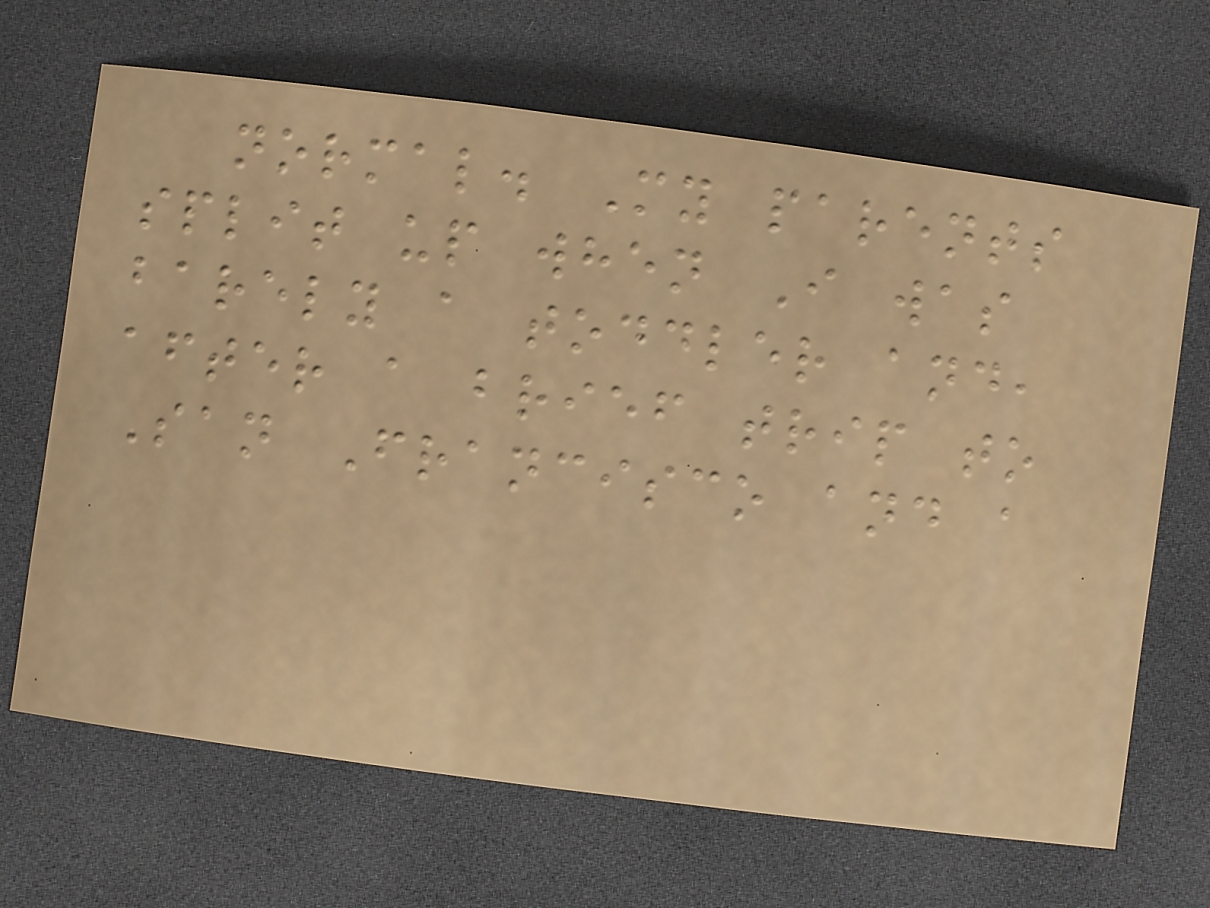normal. My parents
split up when I was
barely a toddler and,
after a brief trip to
San Francisco and a
